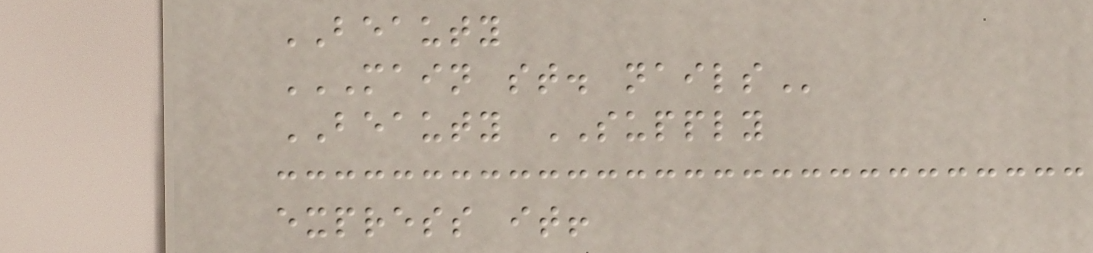BEAUTY
MAIN ST. NAILS
BEAUTY SUPPLY
express it!
